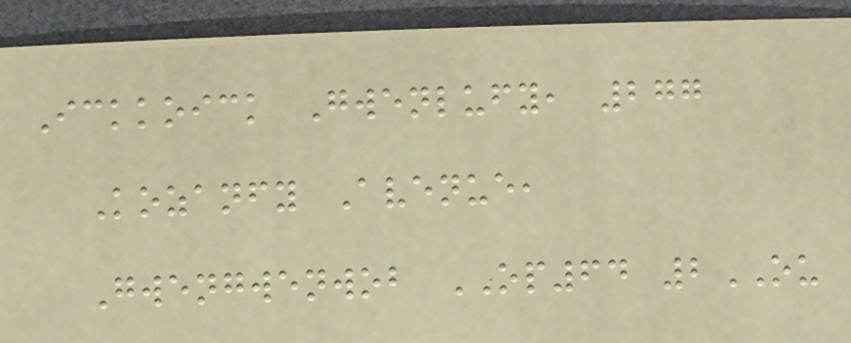Ickkoick Gwenlufy, 277
Kozanfy Avenue,
Gwengwenwob OP64 2OU
